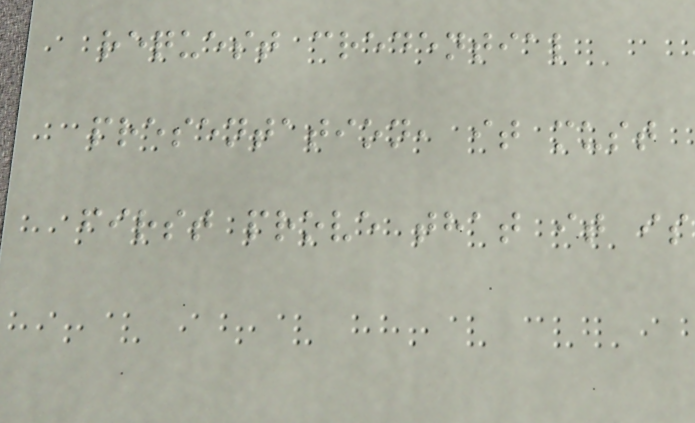request credential
presentation, it must
first prove that it is
